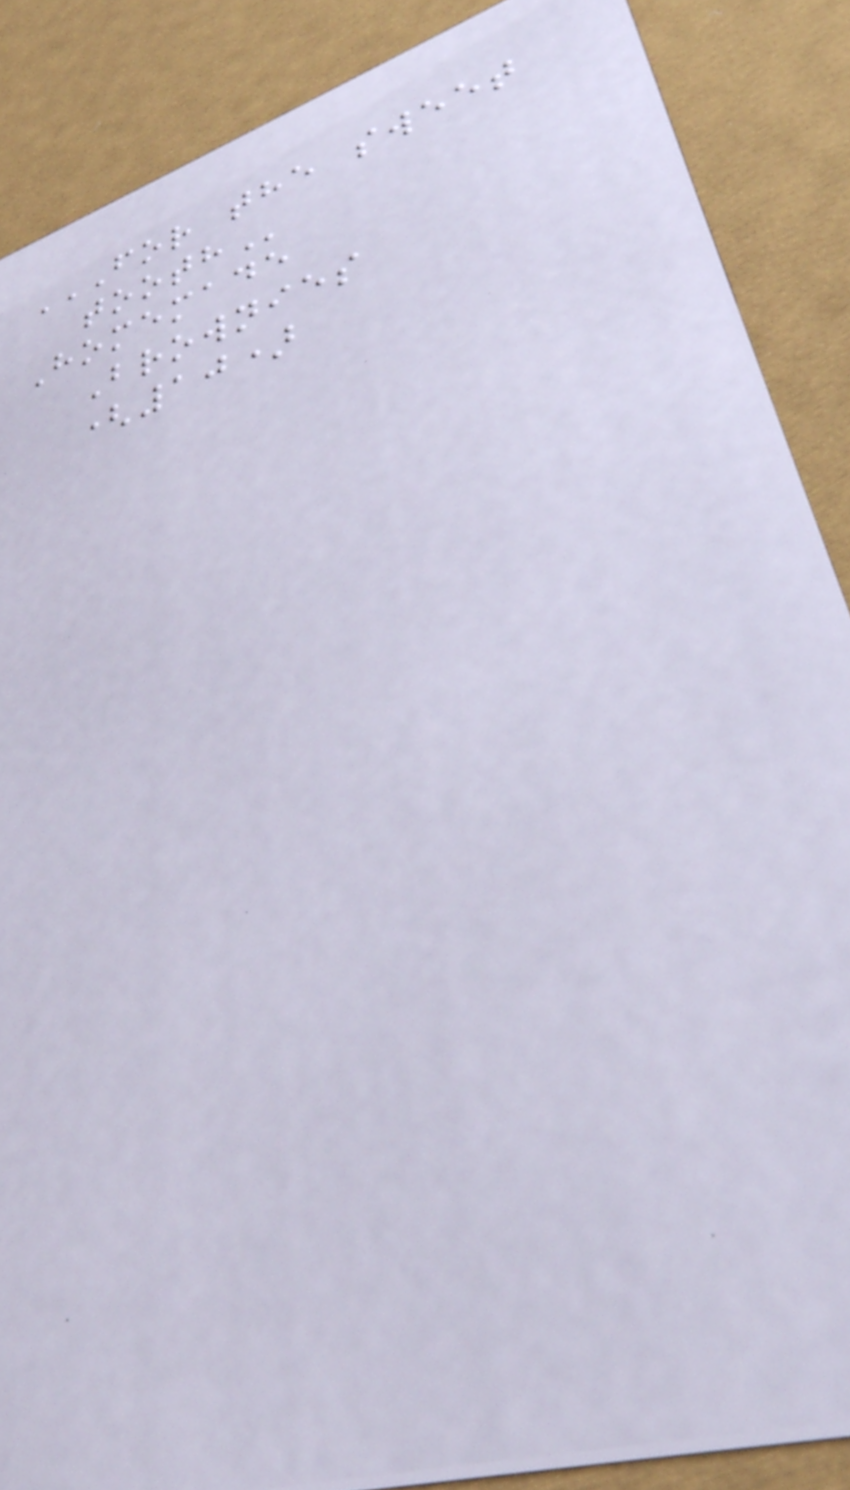FOR THE SWEET
TOOTH
Homemade
Brownies
(10)
